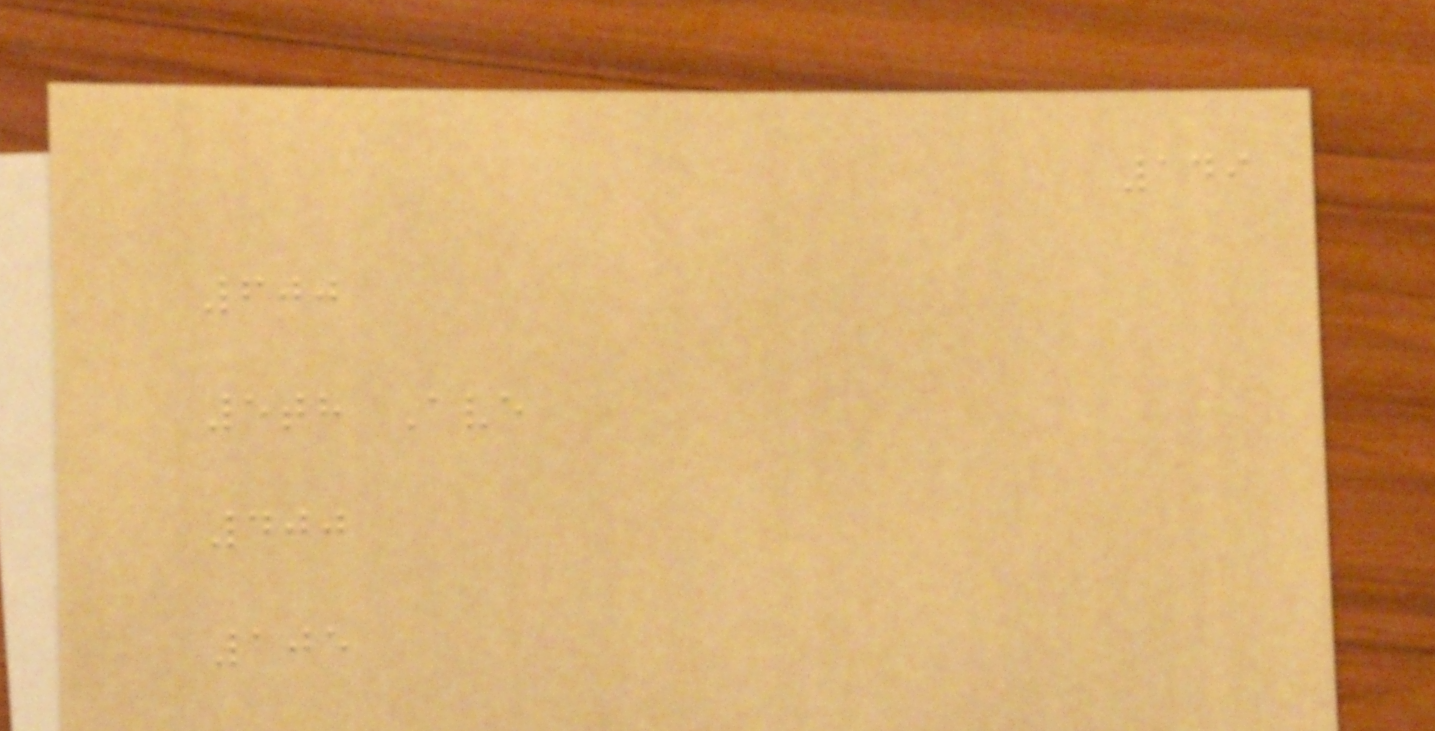149
600
5th Ave
400
105
